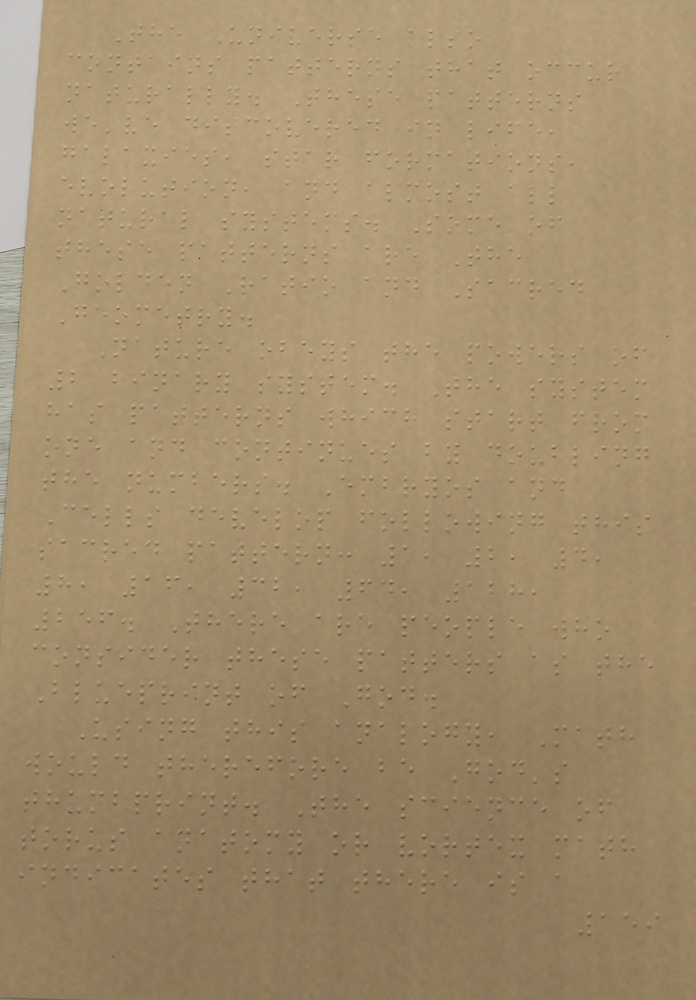The Universe also
contains patterns that occur
naturally. These patterns
we've discovered in life,
galaxies, star formations,
evolution, and almost all
natural systems. Some of
these patterns are The
Golden Ratio and Sacred
Geometry.
Nature obeys the powers of
2 binary system. The system
has patterns which start from
one and continues by doubling
the numbers. Embryos and
Cells develop following this
sacred pattern: 1, 2, 4,
8, 16, 32, 64, 128,
256. There are people who
consider these patters as the
Blueprint of God.
Using this analogy, Math
would therefore be God's
thumbprint. The science of
torus anatomy or vortex math
indicates that there is a
159
